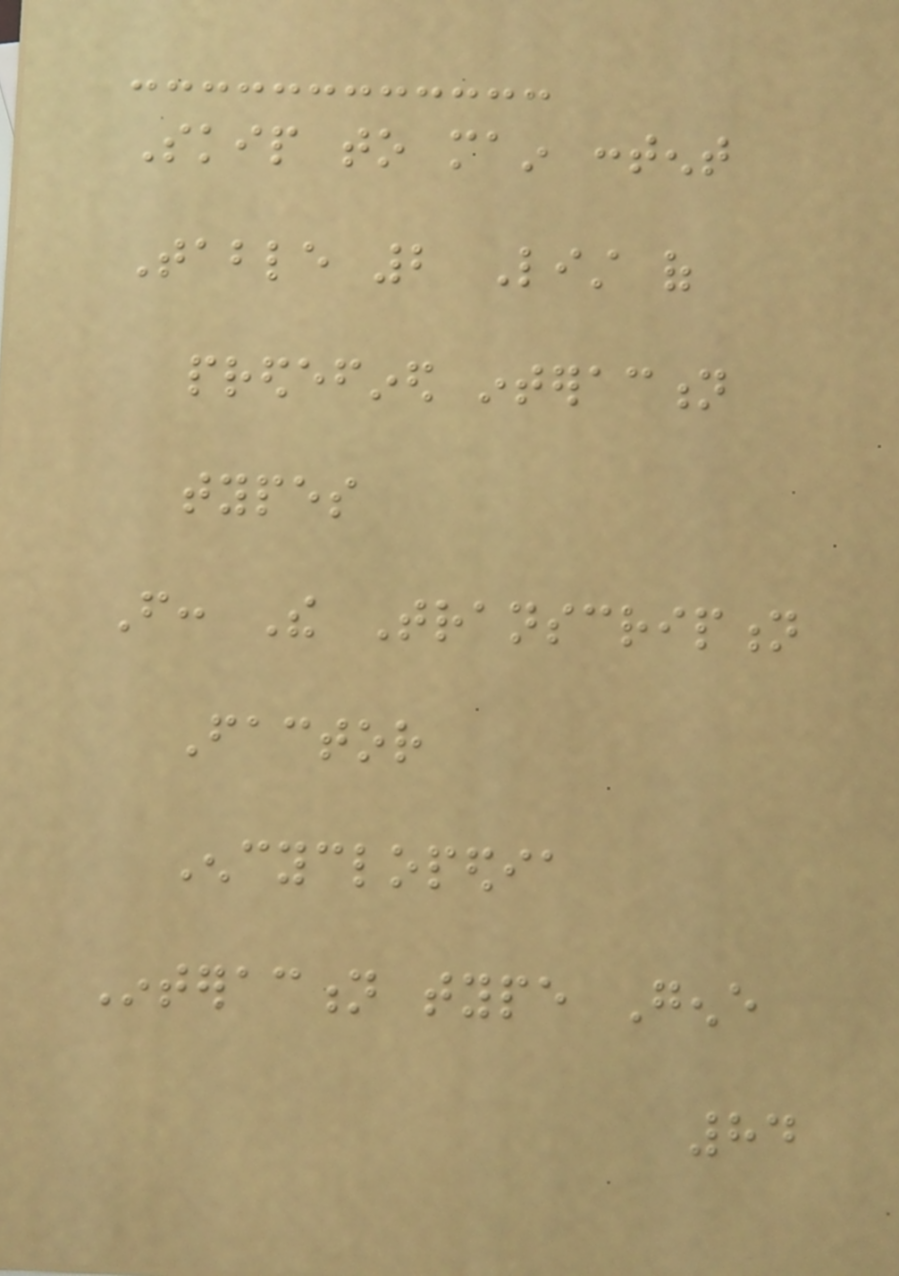Skip to main content
Table 2 List of
predefined interaction
types
From: The Transcription
Factor
Encyclopedia
Interaction type Gene
84
